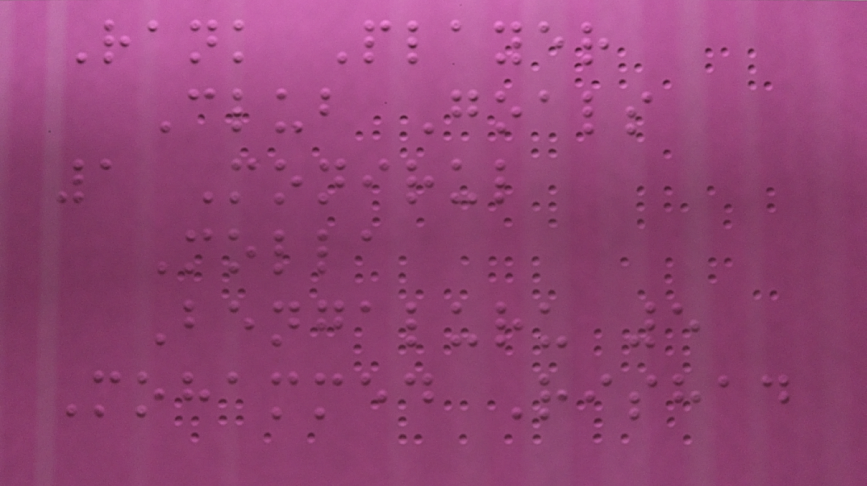Rank Player
Club Goals
1 Monirul
Molla
Bengaluru 5
Mohammed Rishad
